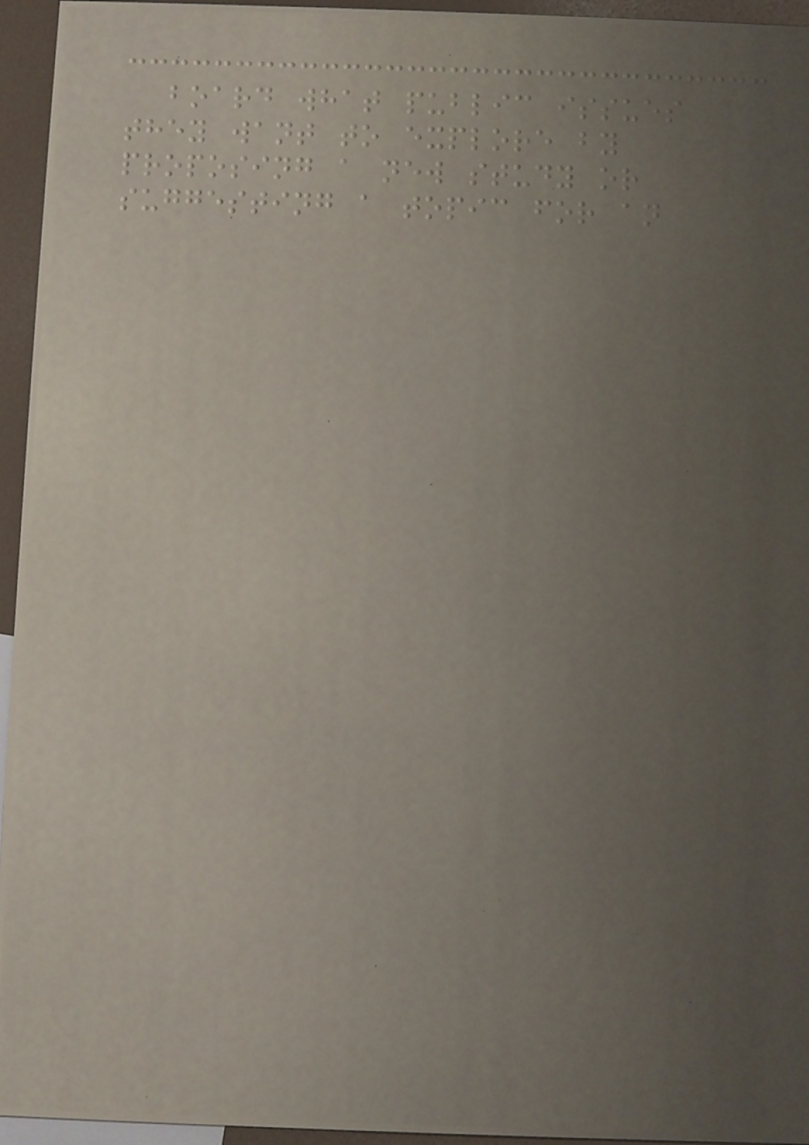board what public issues
they want to explore by
proposing a new study or
suggesting a topic for an
